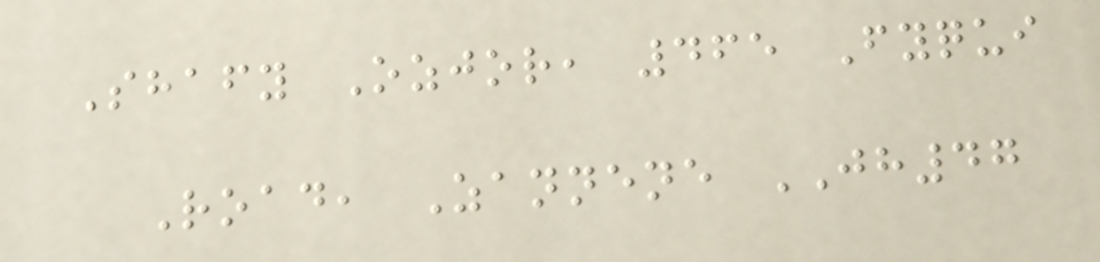Shafy Ozjor, 465 Fyqui
Road, Zannene JH47
